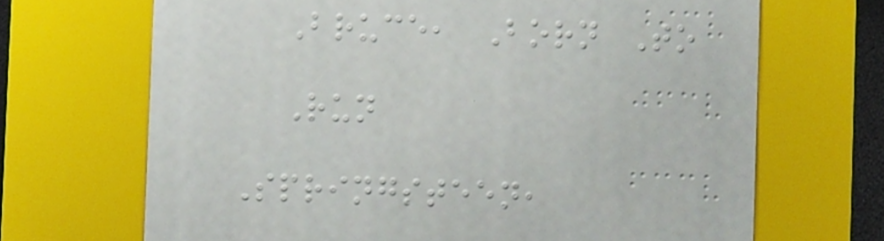Bruce, Born To
Run
Springsteen,
